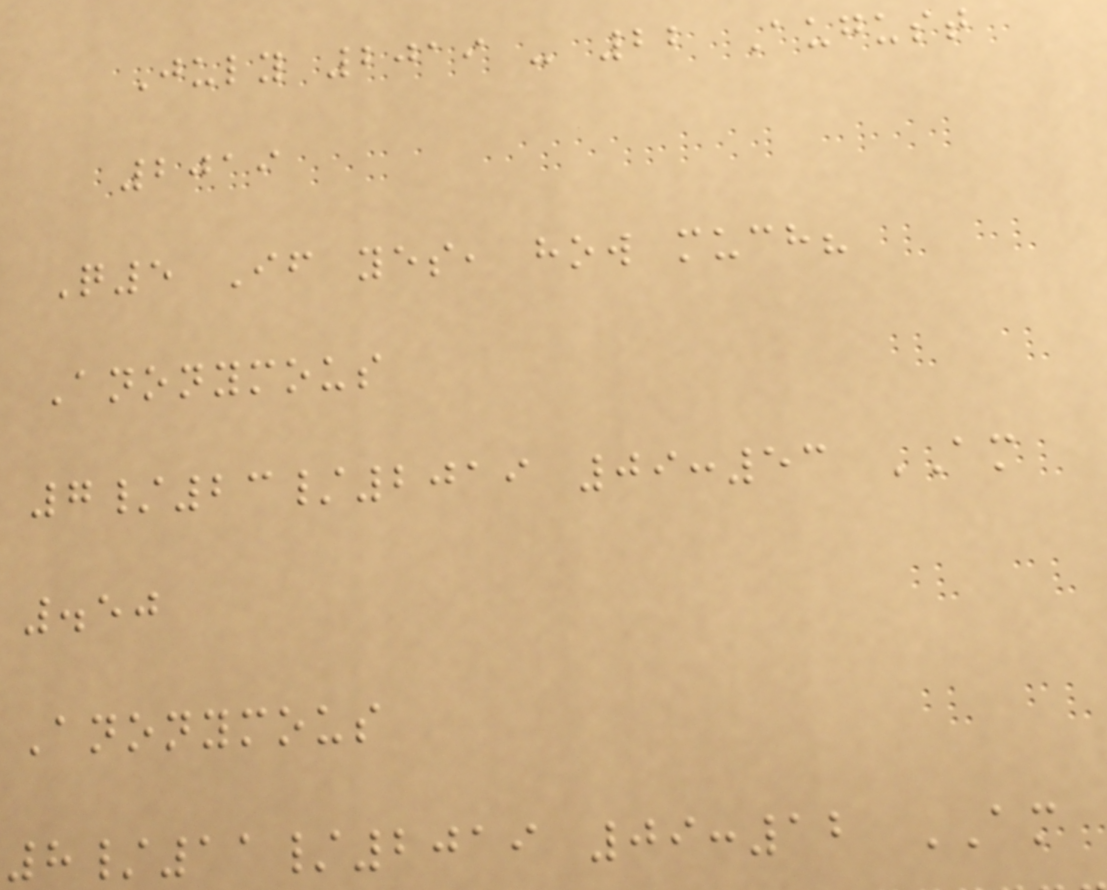July 2019 - 22 August
2019
Q5 If yes, how much?
Anonymous
7/23/2019 09:53 AM
.50
Anonymous
8/11/2019 09:12 AM
